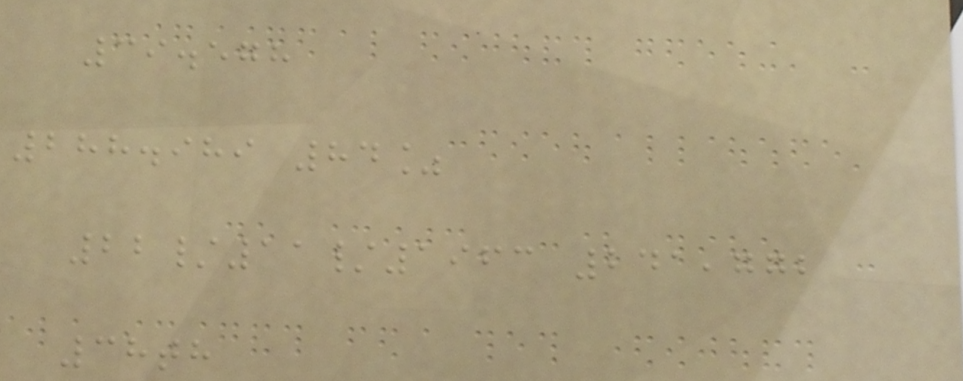39.578
288.989 84%
22/11/1963 241,772
38th
